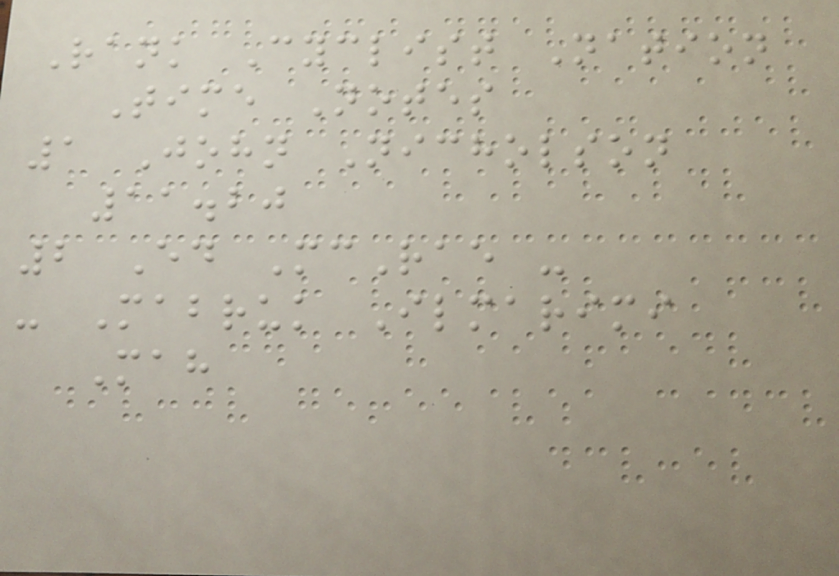Rank Cyclist Nation
Time Notes
1 John Nicholson
11.20
2 Ed McRae -
- Mabruk Ilmarimi
Mah
